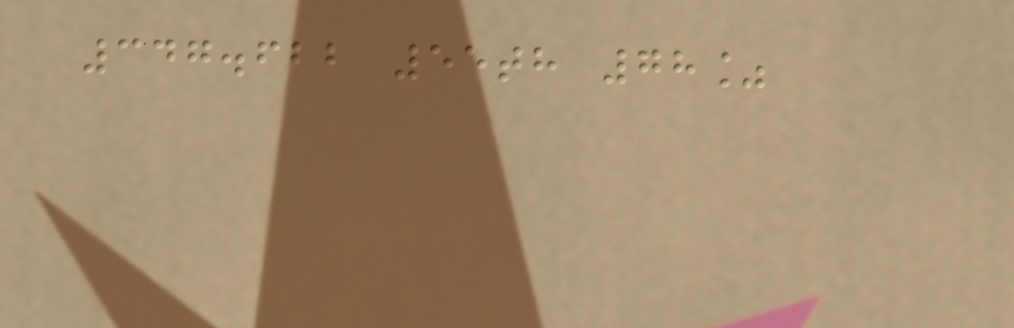347.622 55th 78%
